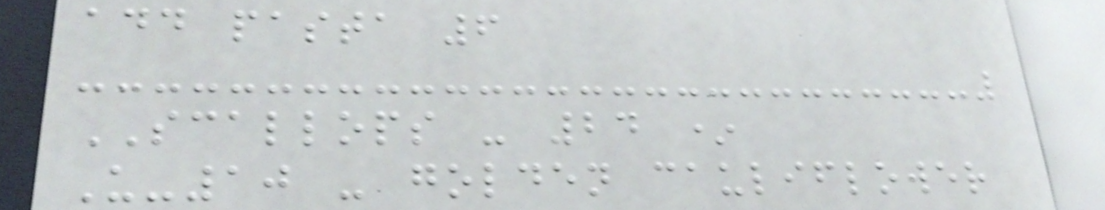add pasta 6
SCALLOPS - 24 *
U-10 - golden cauliflower
